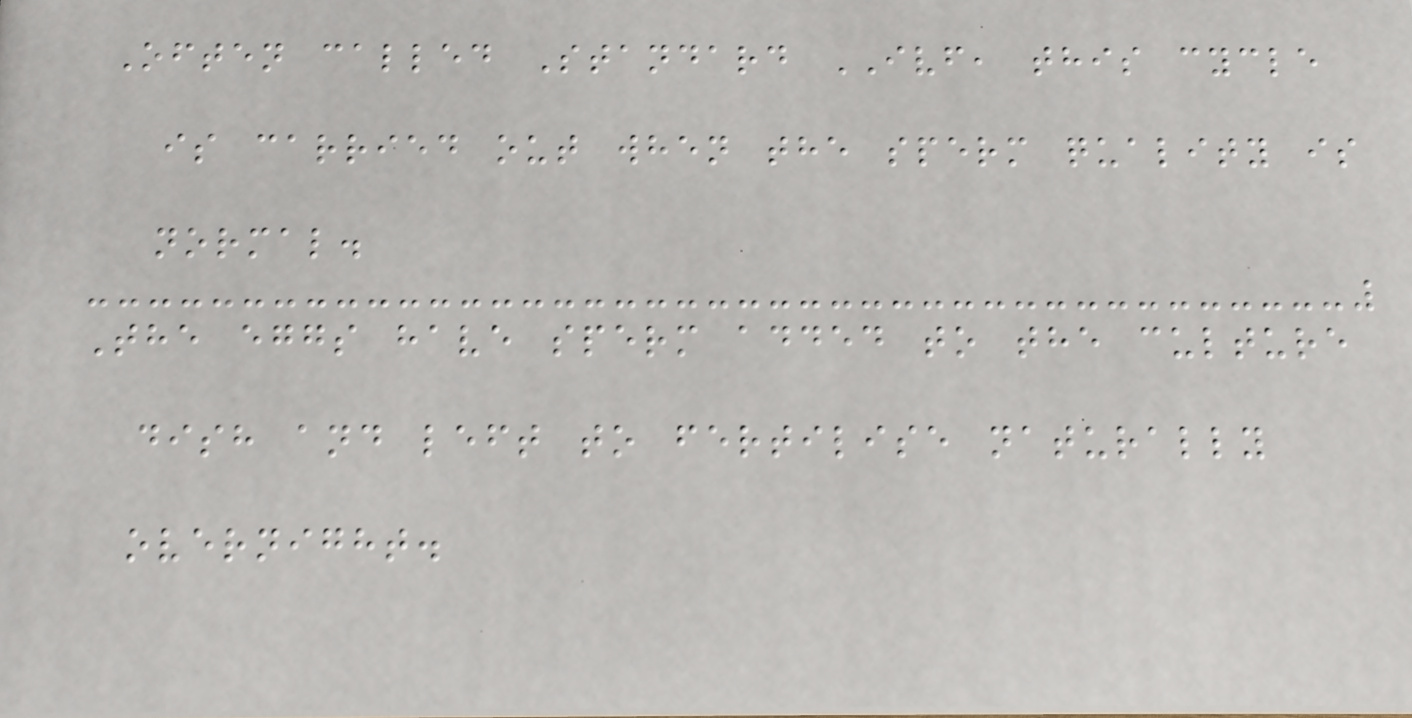Often called Standard IVF, this cycle
is carried out when the sperm quality is
normal.
The eggs have sperm added to the culture
dish and left to fertilise naturally
overnight.
